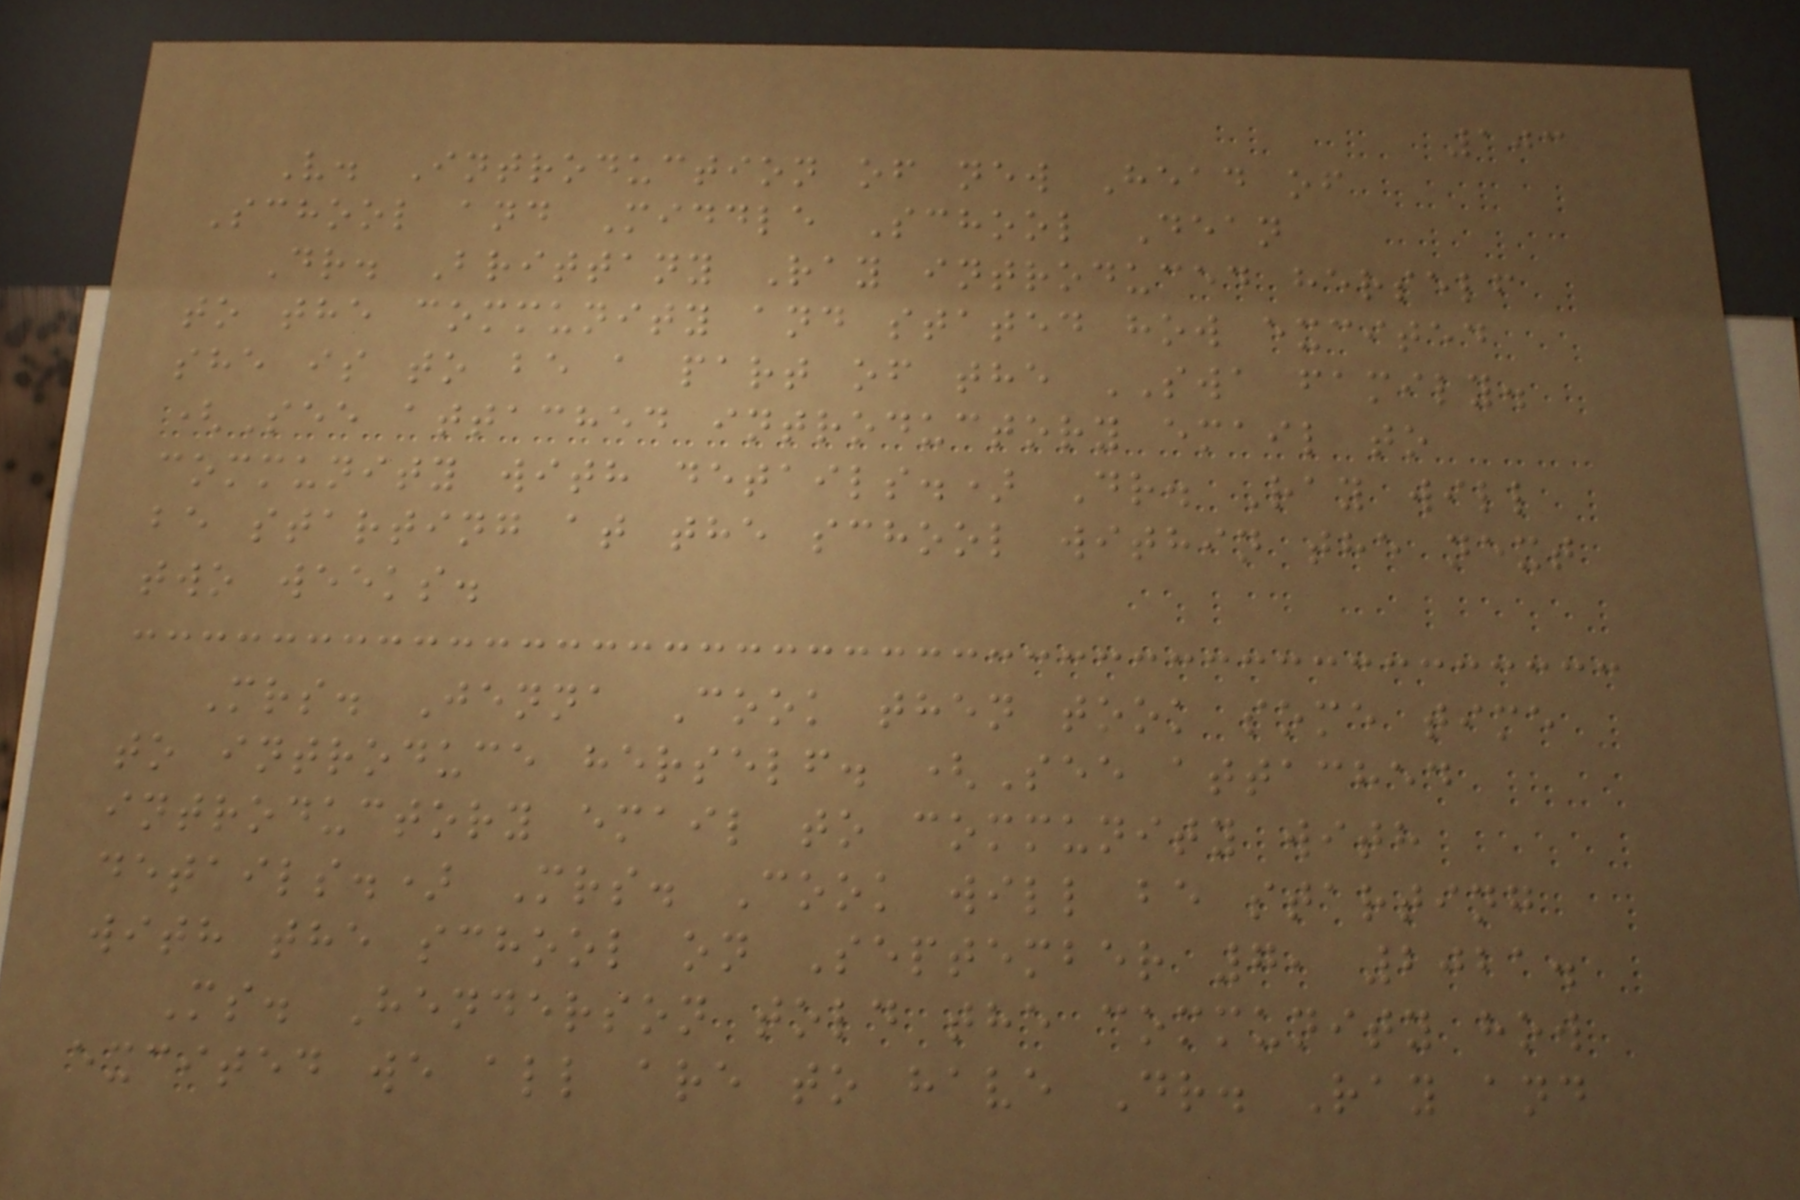103
V. Introduction of new Head of
School and Middle School Dean
Dr. Brittany Ray introduced herself
to the community and stated how excited
she is to be a part of the SWA family.
(See attached introductory email to
community with details.) Dr. Ray will
be starting at the school within the next
two weeks.
Mrs. Jenna Cook then took some time
to introduce herself. (See attached
introductory email to community with
details.) Mrs. Cook will be starting
with the school on September 7, 2021.
Ms. Henderson told the community how
excited we all are to have Dr. Ray and
